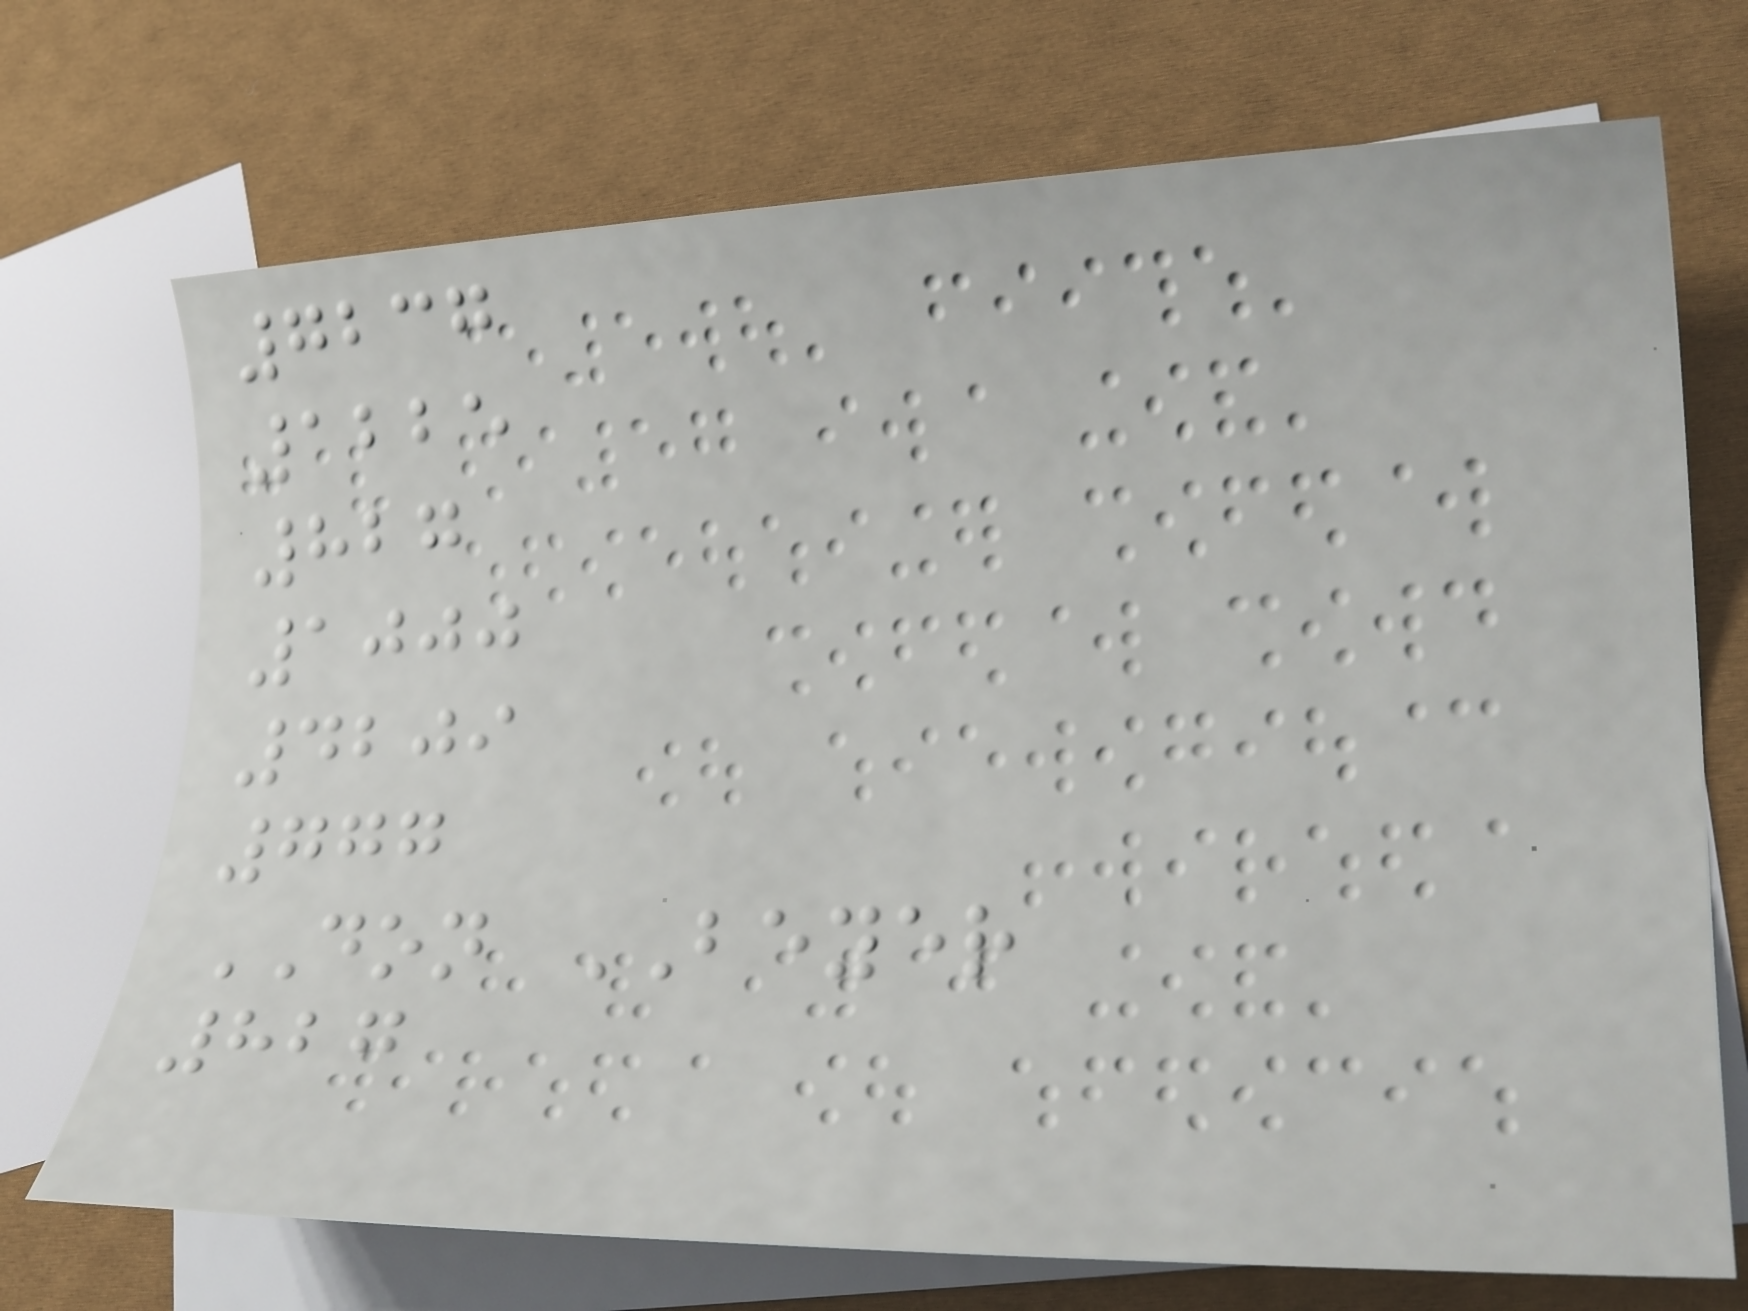7237
1225
827
1000
4209
777
DON BEYER
827
